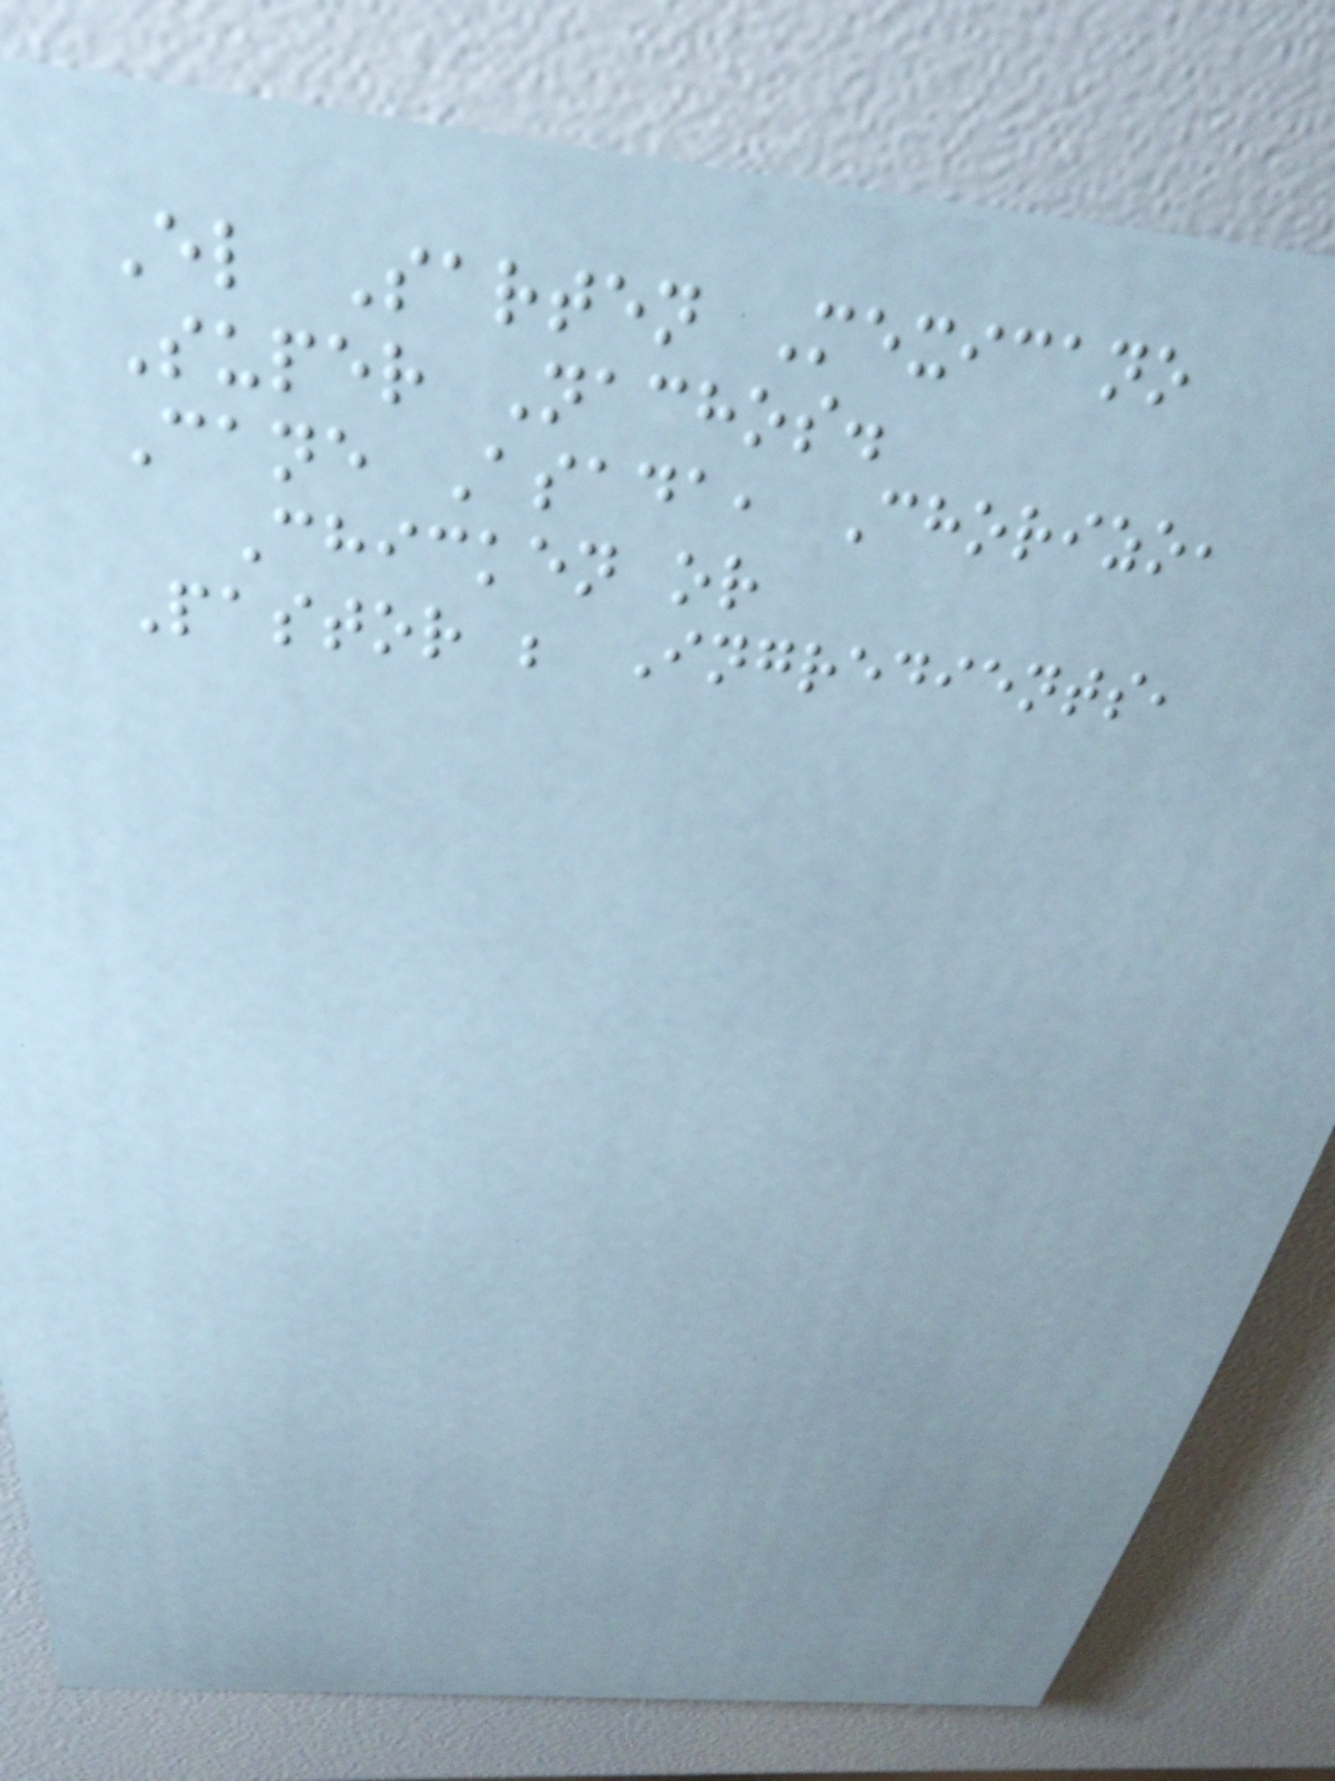El Sarten Mexicano
Super Nachos.
Cane Asada, Chorizo,
Chicken or
Pastor ; Ingredients,
